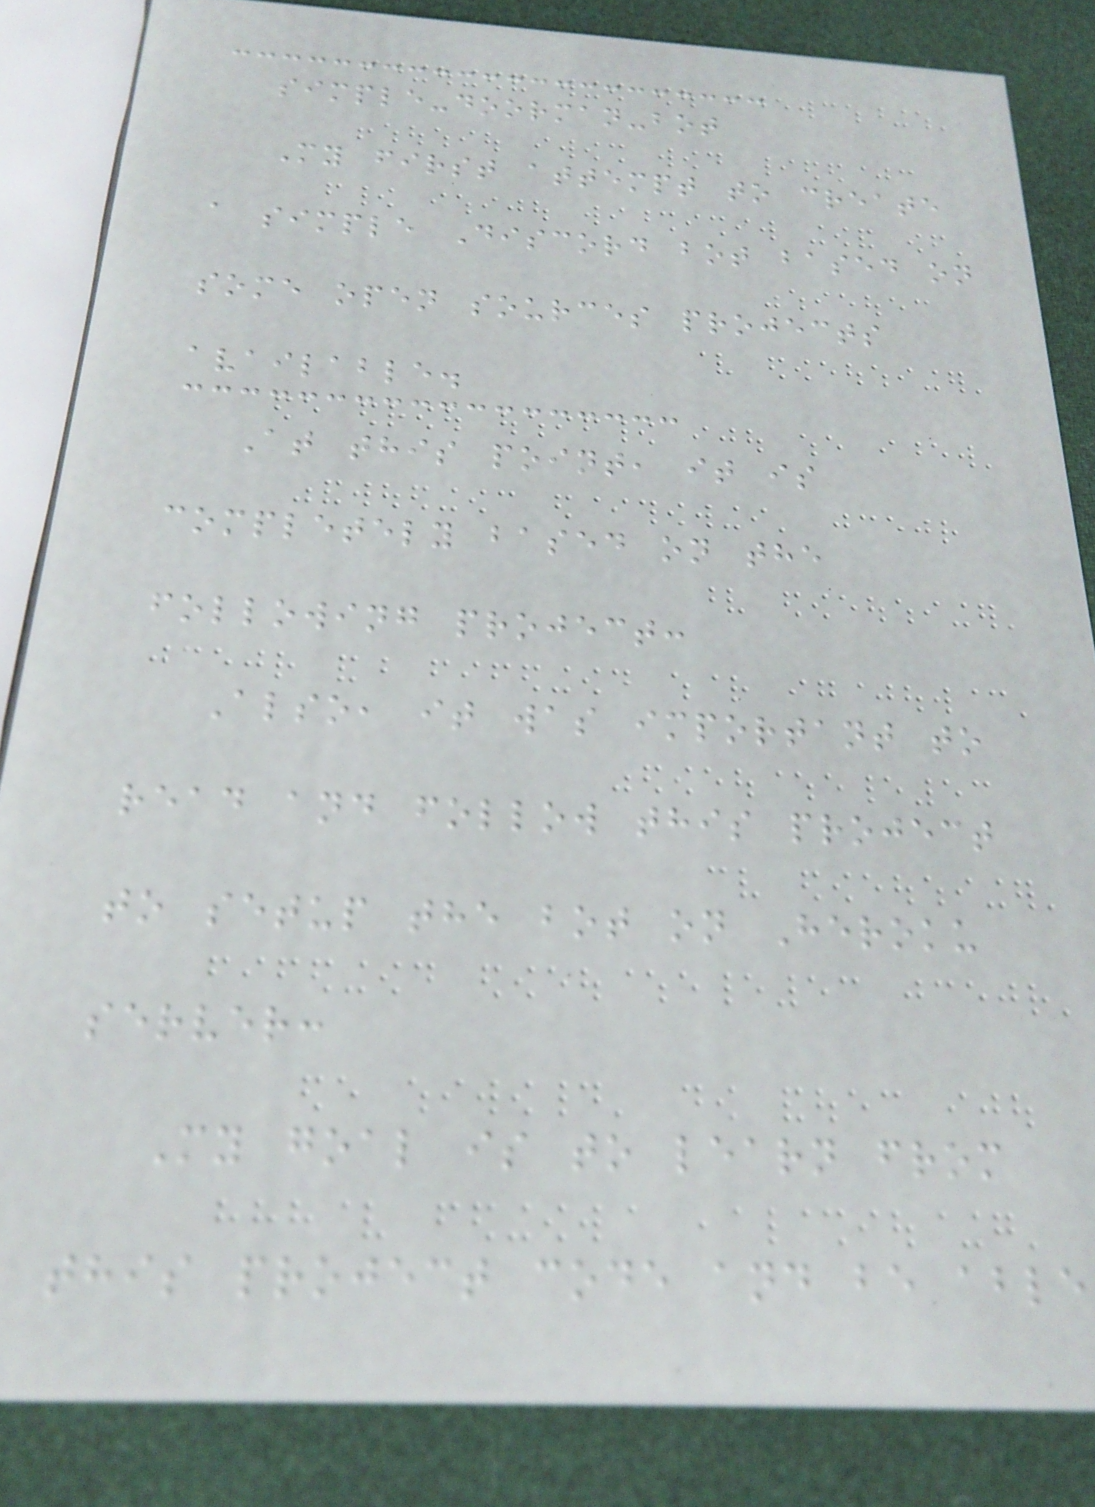simple-doorman-bot
My first attempt to create
a simple Discord bot based on
some open sources projects
available.
At this point, it is
completely based on the
following project:
Also, it was important to
read and follow this project
to setup the bot on Heroku
server:
My goal is to learn from
this project code and be able
